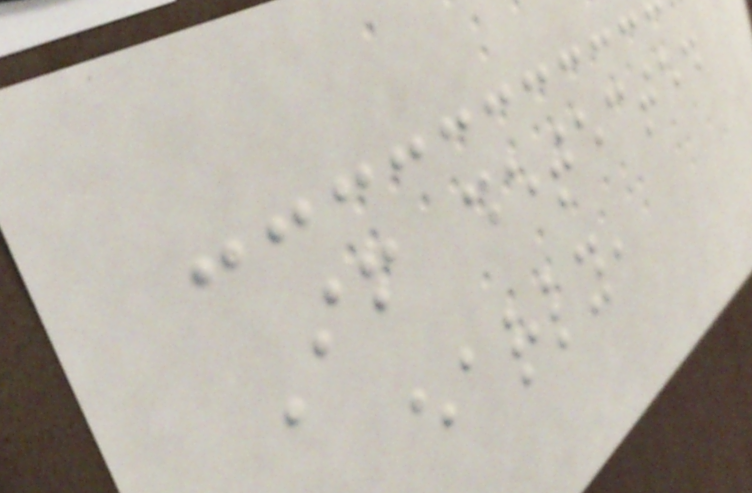If detected
early,
